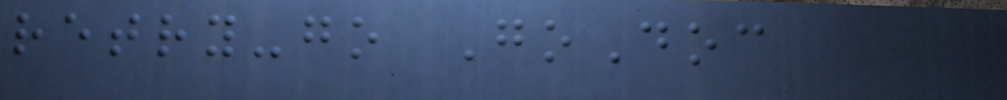retry-go GoDoc
